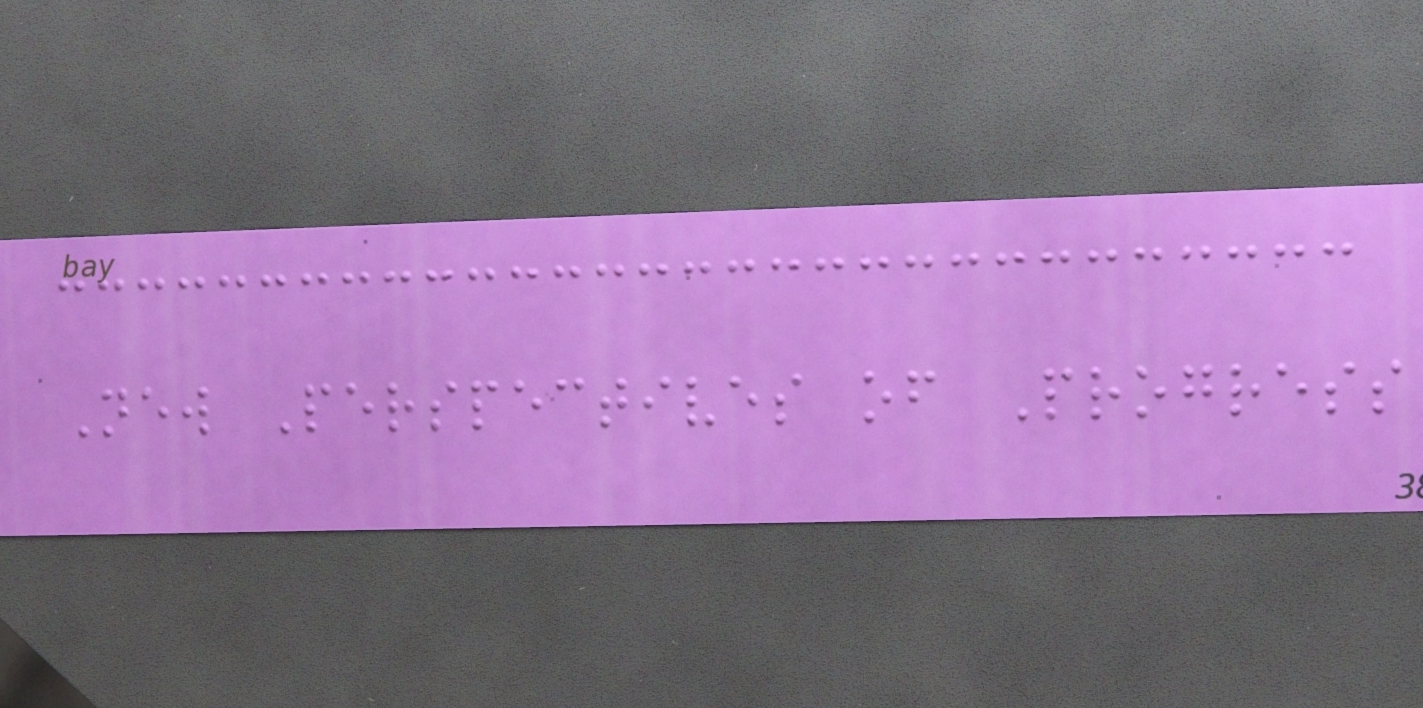New Perspectives of Progress
